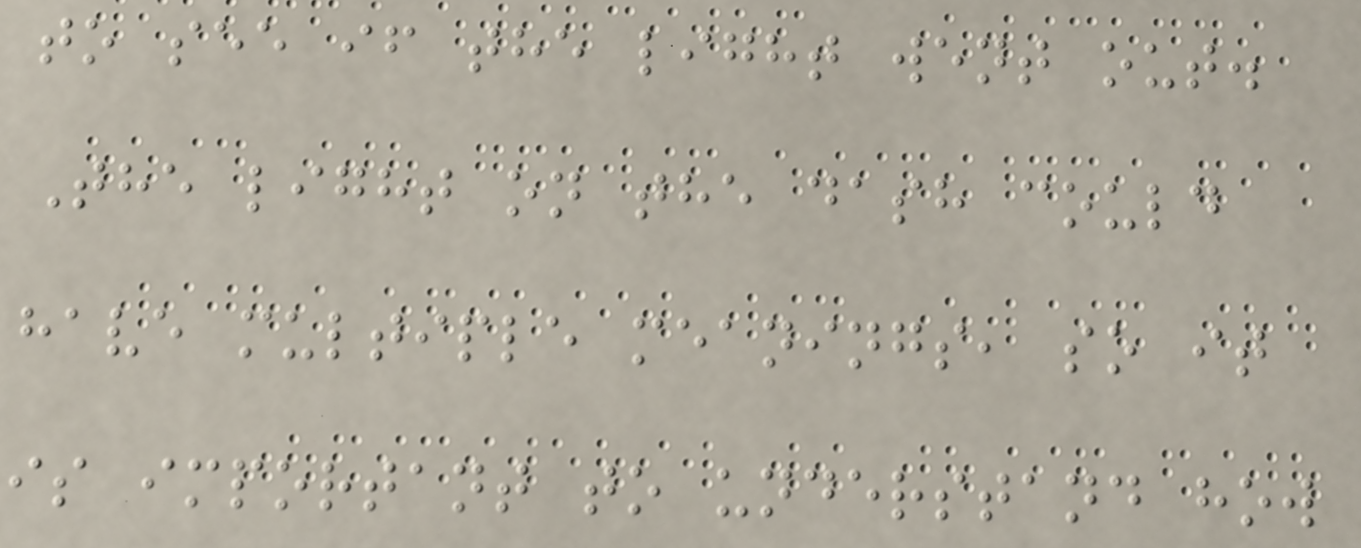to see if the light went out.
The light on the dash could
have multiple meanings, so it
is important to understand how
